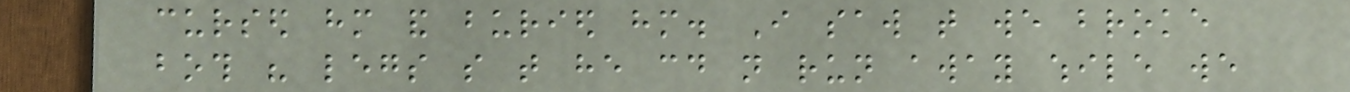cursed him and buried him. I saw that we broke
both his legs so that he could not run away while we
